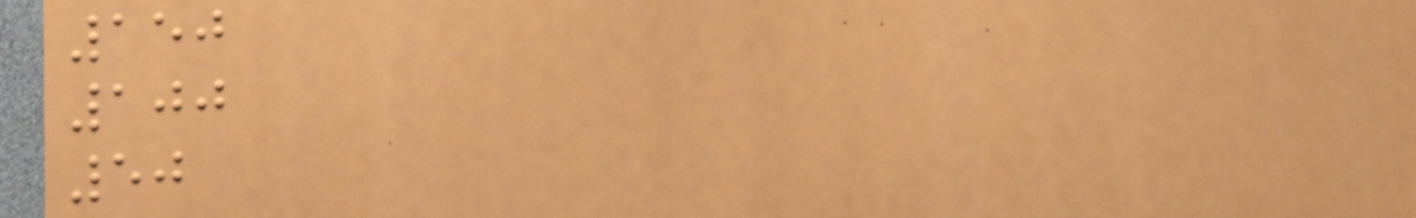150
100
50
